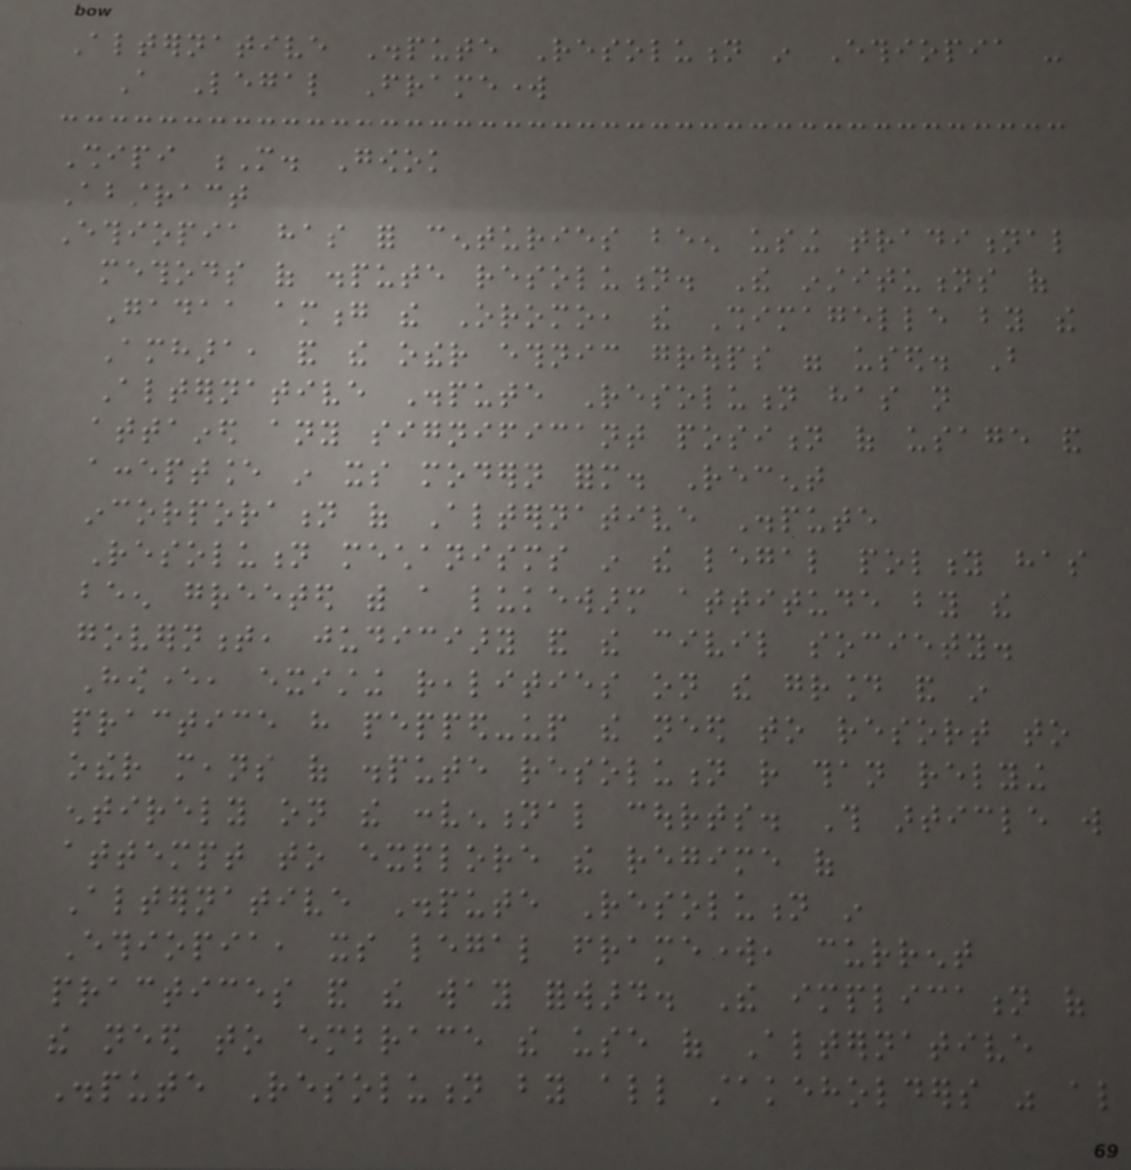Alternative Dispute Resolution in Ethiopia -
A Legal Framework
Shipi M. Gowok
Abstract
Ethiopia has for centuries been using traditional
methods of dispute resolution. The institutions of
Gadaa among the Oromo, the Shimagelle by the
Amhara, and the other ethnic groups were used. But
Alternative Dispute Resolution has not
attained any significant position of usage and
acceptance in its modern form. Recent
incorporation of Alternative Dispute
Resolution mechanisms in the legal polity has
been greeted with a lukewarm attitude by the
government, judiciary and the civil society.
However, existing realities on the ground and in
practice have pepped-up the need to resort to
other means of dispute resolution rather than relying
entirely on the conventional courts. This article will
attempt to explore the regime of
Alternative Dispute Resolution in
Ethiopia, its legal framework, current
practices and the way forward. The implication of
the need to embrace the use of Alternative
Dispute Resolution by all stakeholders was also
